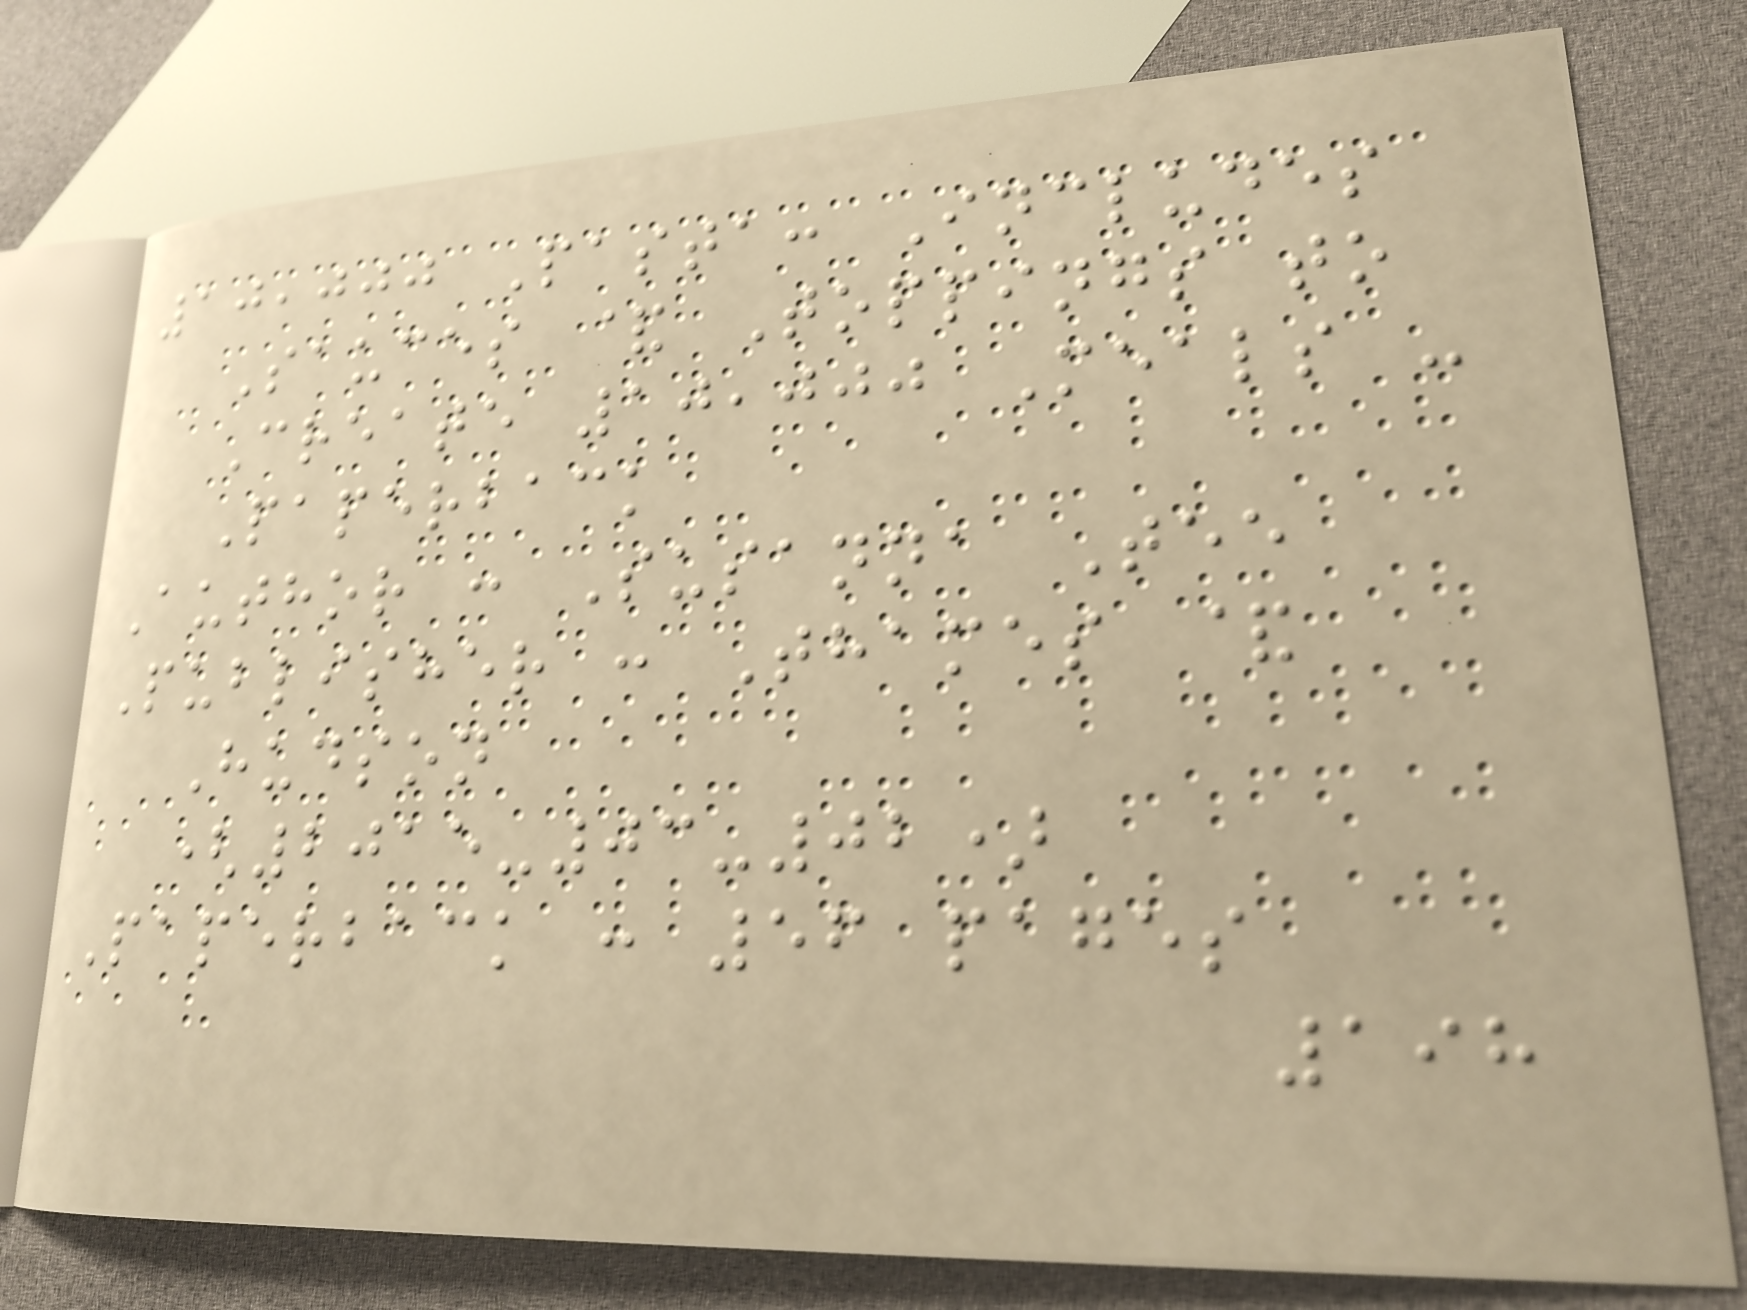10,000 Pasta: Includes
Sauces & Toppings to
Create 10,000 Meals -
Paperback
Author : Susanna Tee
Publisher : Thames &
Hudson
(2015-03-02)
Paperback : 56 pages
198
